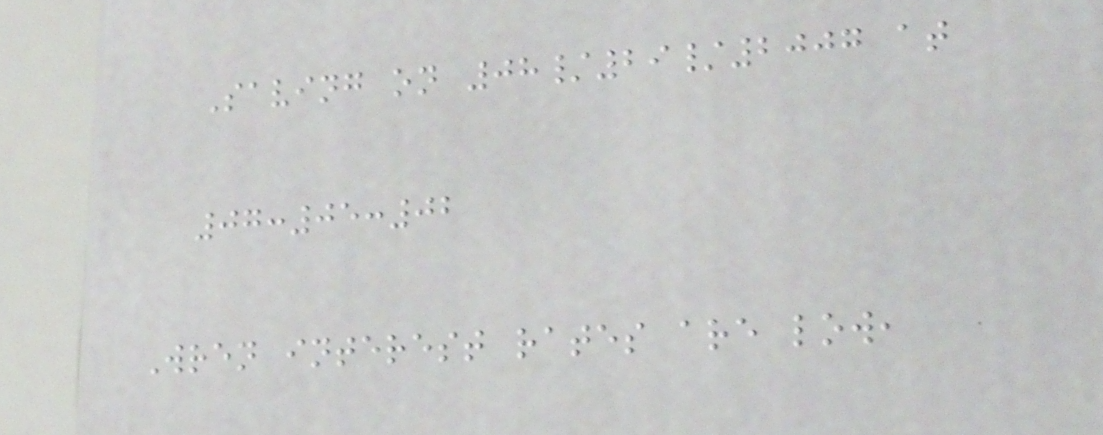Saving on 08/29/2007 at
07:05:02
Wren interest rates are low,
